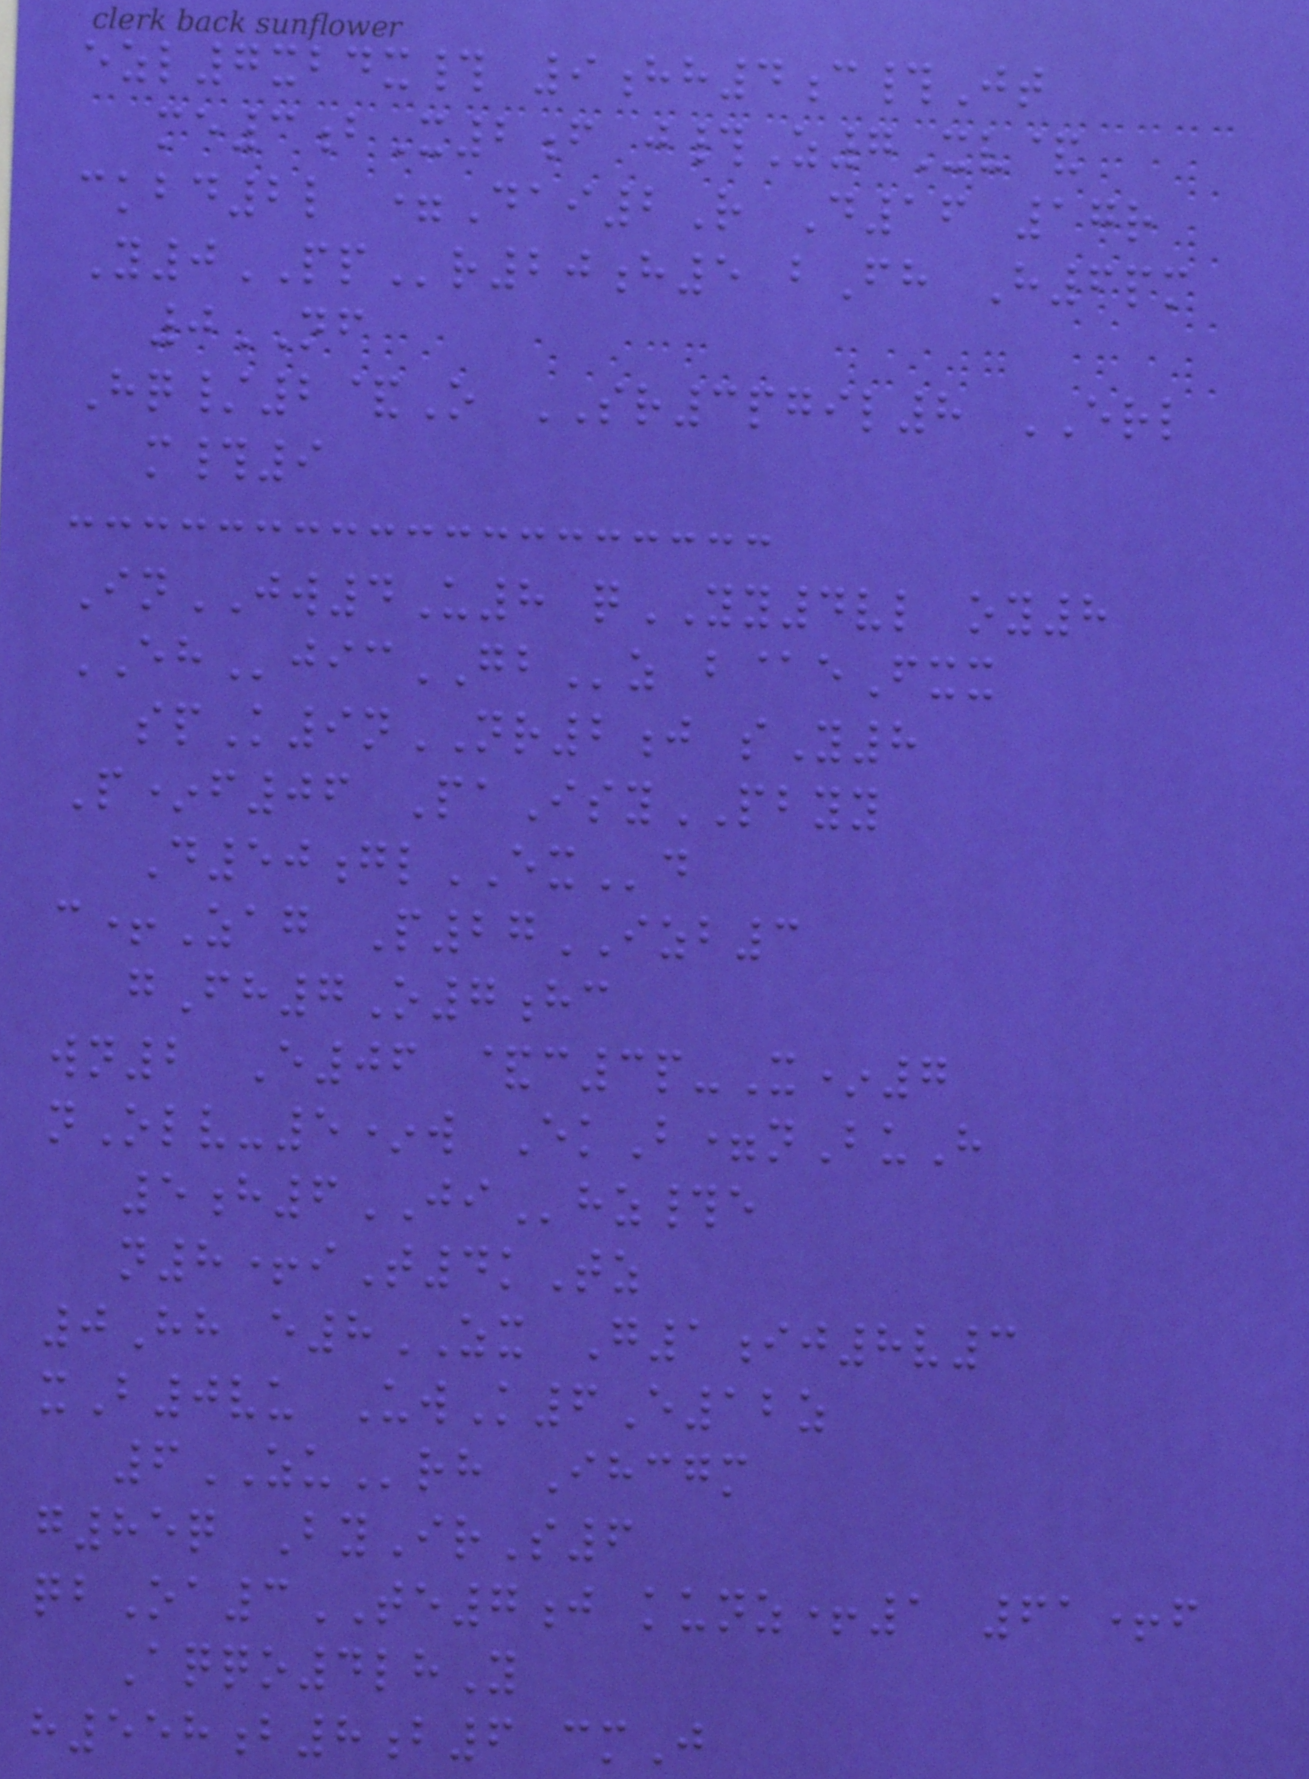ezl7xbdx# 9hh4c#Jt
me3bX2f j#Z7Xv&
ckbd2l =Dai2R D16 17r
Y0PPr20h5 bFh H6pm
0NF
Hq/2&O SR3pgil8 ERL
m#9
InJW4U8 qYY4vl oy8
EHjicGBz b@eFxx
spK9nNR2j sY8
P*f06 PaIsyPBYY
D50glEXd
c+Zag P27IZB3
gFh7O7hc
wn2 E06 &c3p-X*7
nOlv-5*w EkB=nBuH
5h6JIhz#e
n8+iT4kTz
0Hh e8ZX G1ij8v3
xB0vu UwK6E12z
6ZUrh Ihcgm
g85q ByIrS6
qbOa3TE7j kunz+1 61+f
Aqqo4lhY
h558b8b6 cmJ
